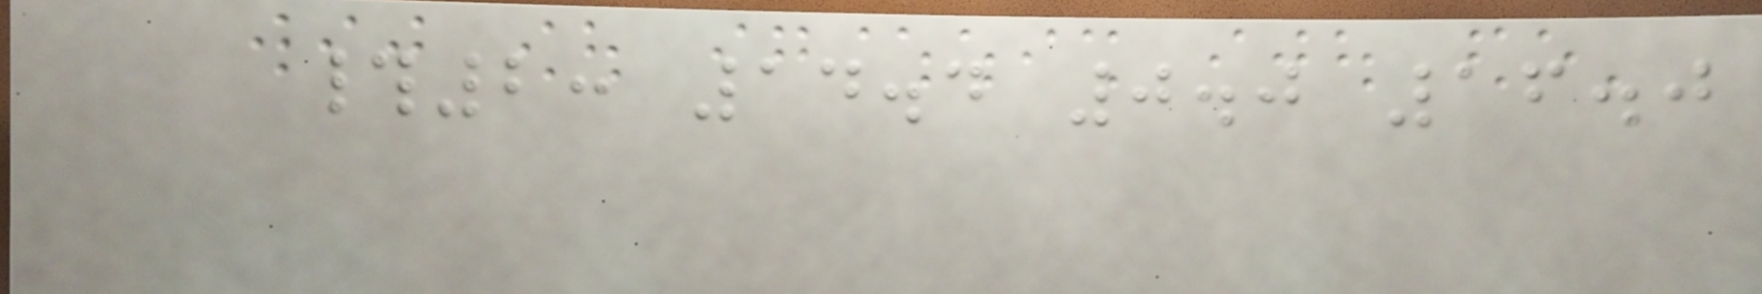#2: 14.4 0.0 16.0
